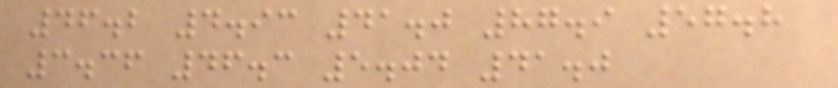46.2 4.93 41.0 87.9 57.8
3.36 46.3 5.04 41.0
